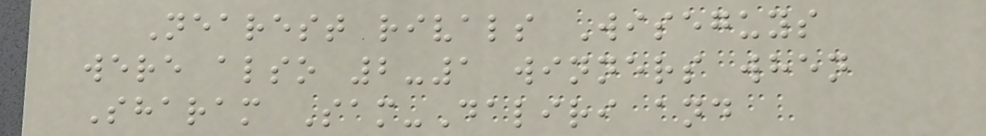Nearest rivals Wiseguys
were also 2-1 winners when
Sharam Sam-Daliri and
